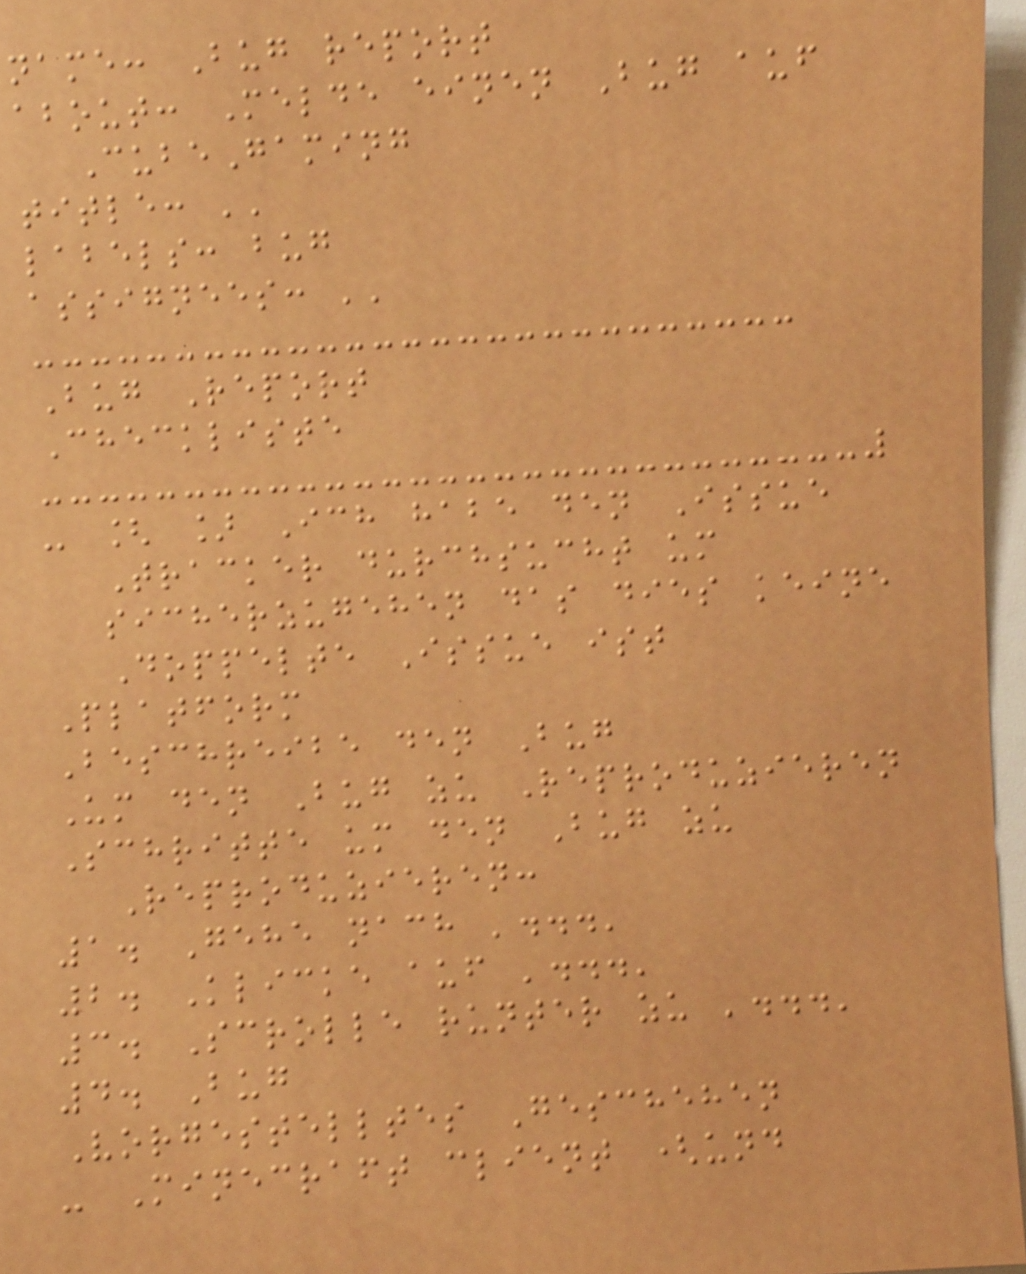name: Bug report
about: Melde einen Bug auf
CubeGaming
title: ''
labels: bug
assignees: ''
Bug Report
Checkliste
- [ ] Ich habe den Issue
Tracker durchsucht um
sicherzugehen das dies keine
Doppelte Issue ist
Platform
Beschreibe den Bug
Um den Bug zu Reproduzieren
Schritte um den Bug zu
Reproduzieren:
1. Gehe nach '...'
2. Klicke auf '...'
3. Scrolle runter zu '...'
4. Bug
Vorgestelltes Geschehen
- Minecraft client (und
